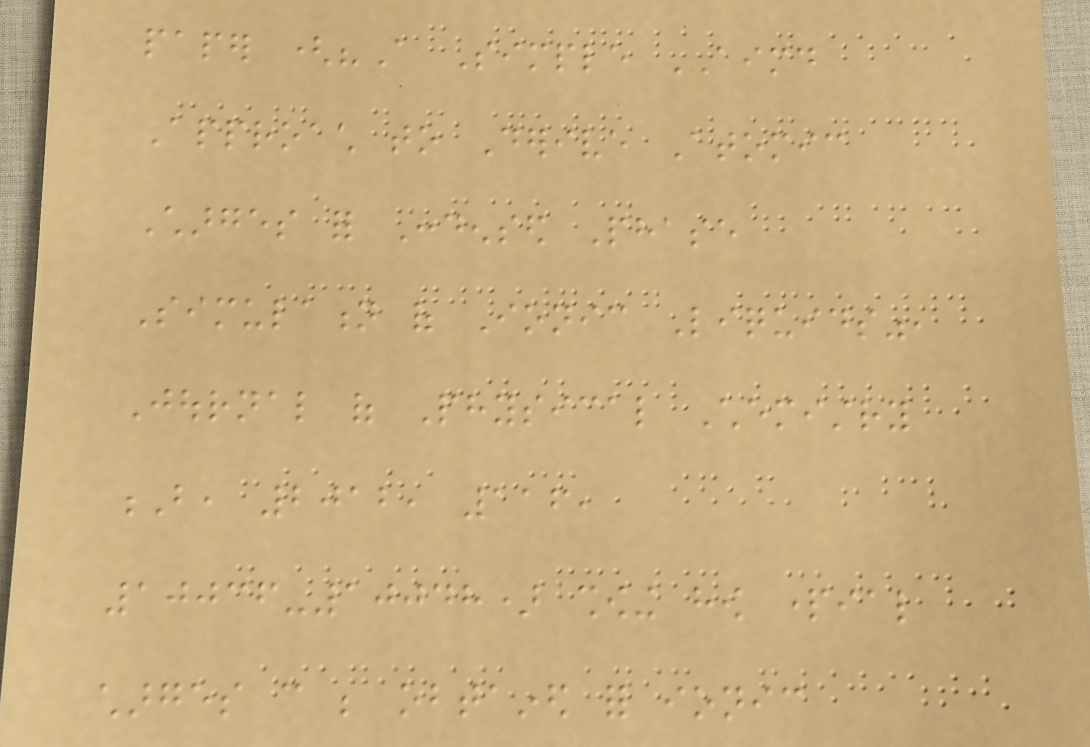paper ("A Simple AIMD
Approach to Derive Atomic
Charges for Condensed Phase
Simulation of Ionic Liquids",
Journal of Physical Chemistry
B, 2012, 116,
10036-10048) showing how partial
charges can be obtained for ionic
